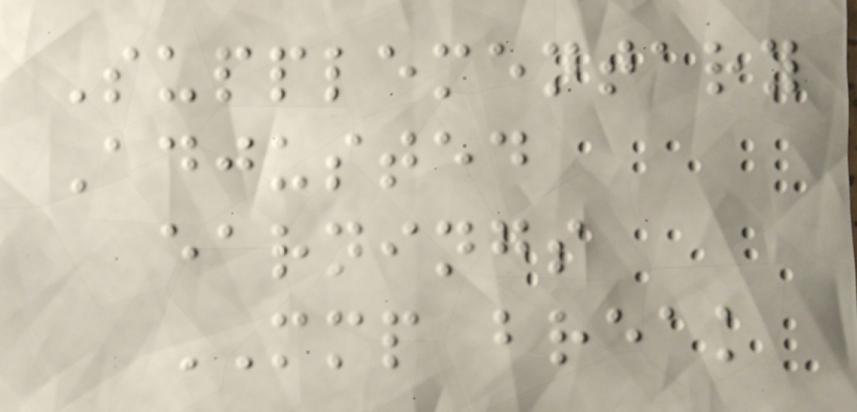Supplementary
Adjusted
earnings
MMP break
